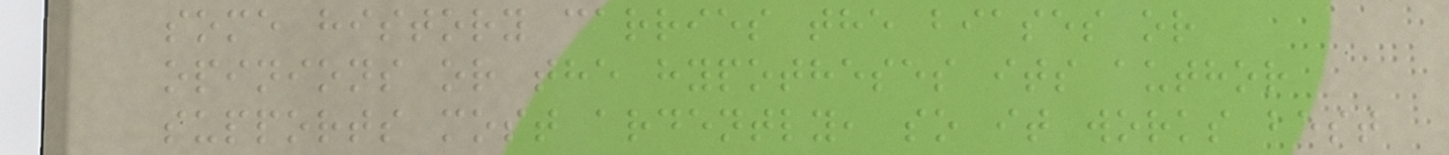some history carries the biases or
opinions or the hypotheses its author
supports most ardently, so it works best
